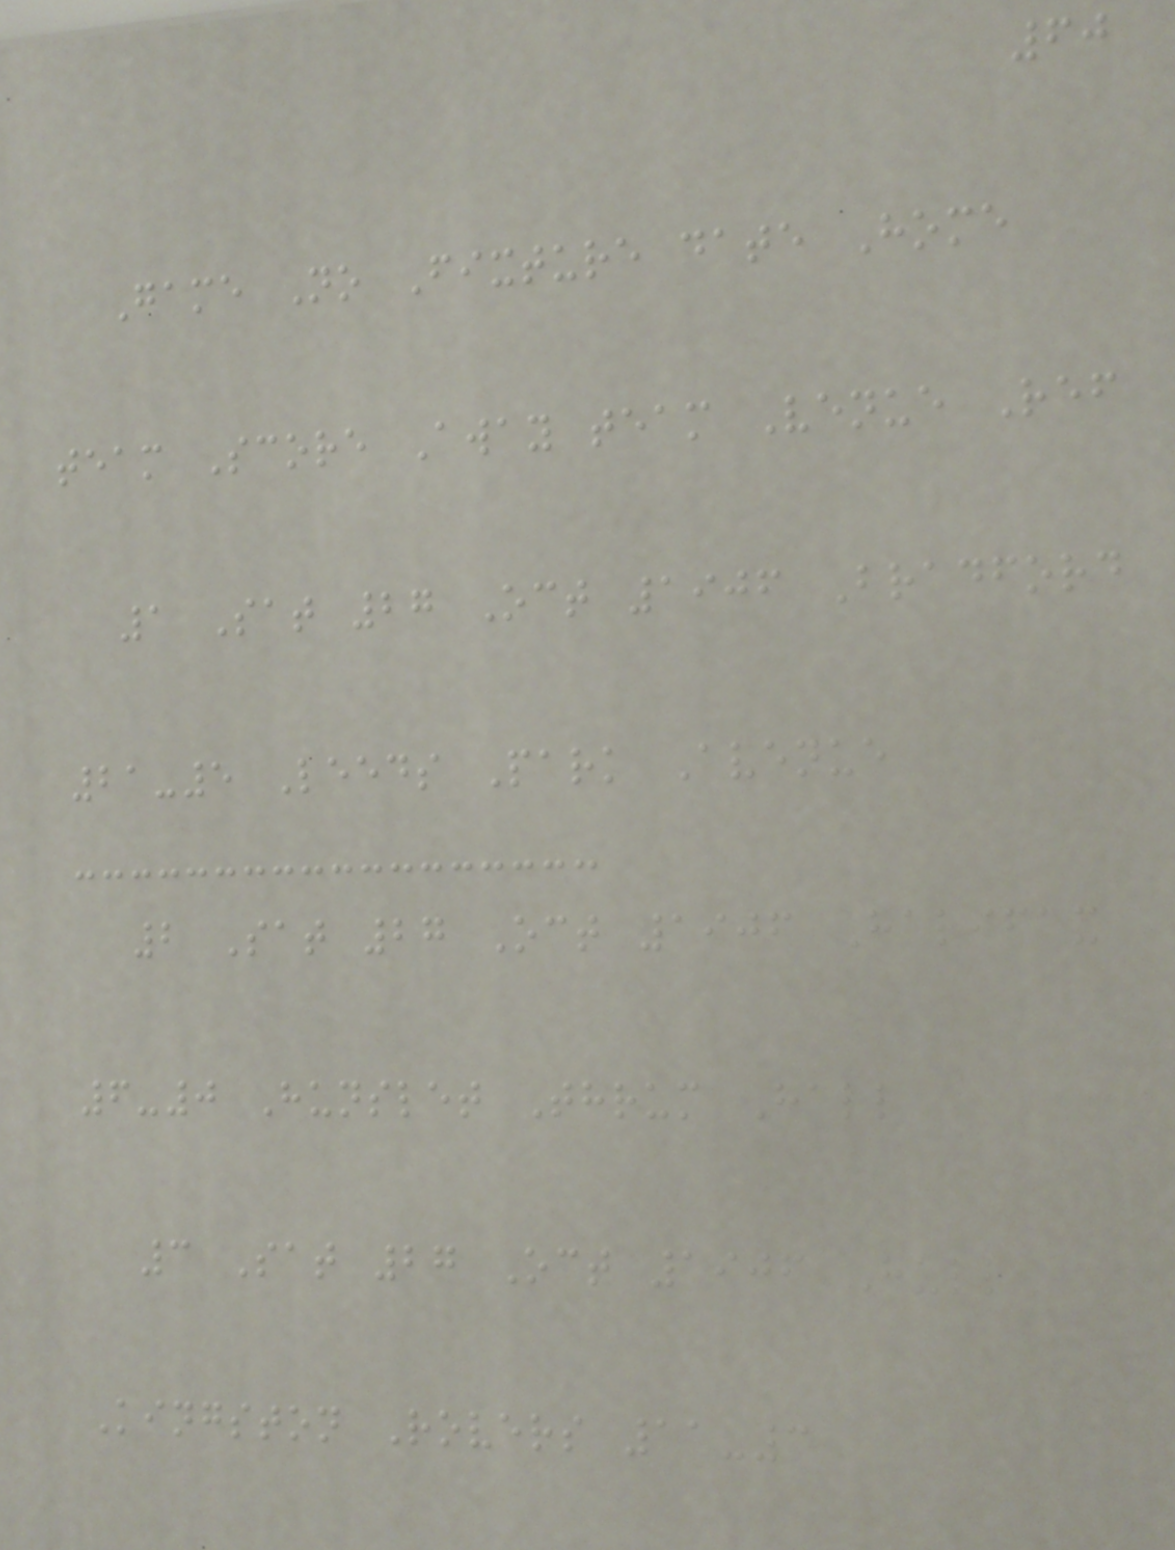60
Game No Fixture date Home
team Score Away team Venue Ref
1 Sat 27 Oct 1906 Bradford
21-5 Leeds Park Avenue
2 Sat 27 Oct 1906 Halifax
6-0 Hunslet Thrum Hall
3 Sat 27 Oct 1906 Hull
Kingston Rovers 11-3
